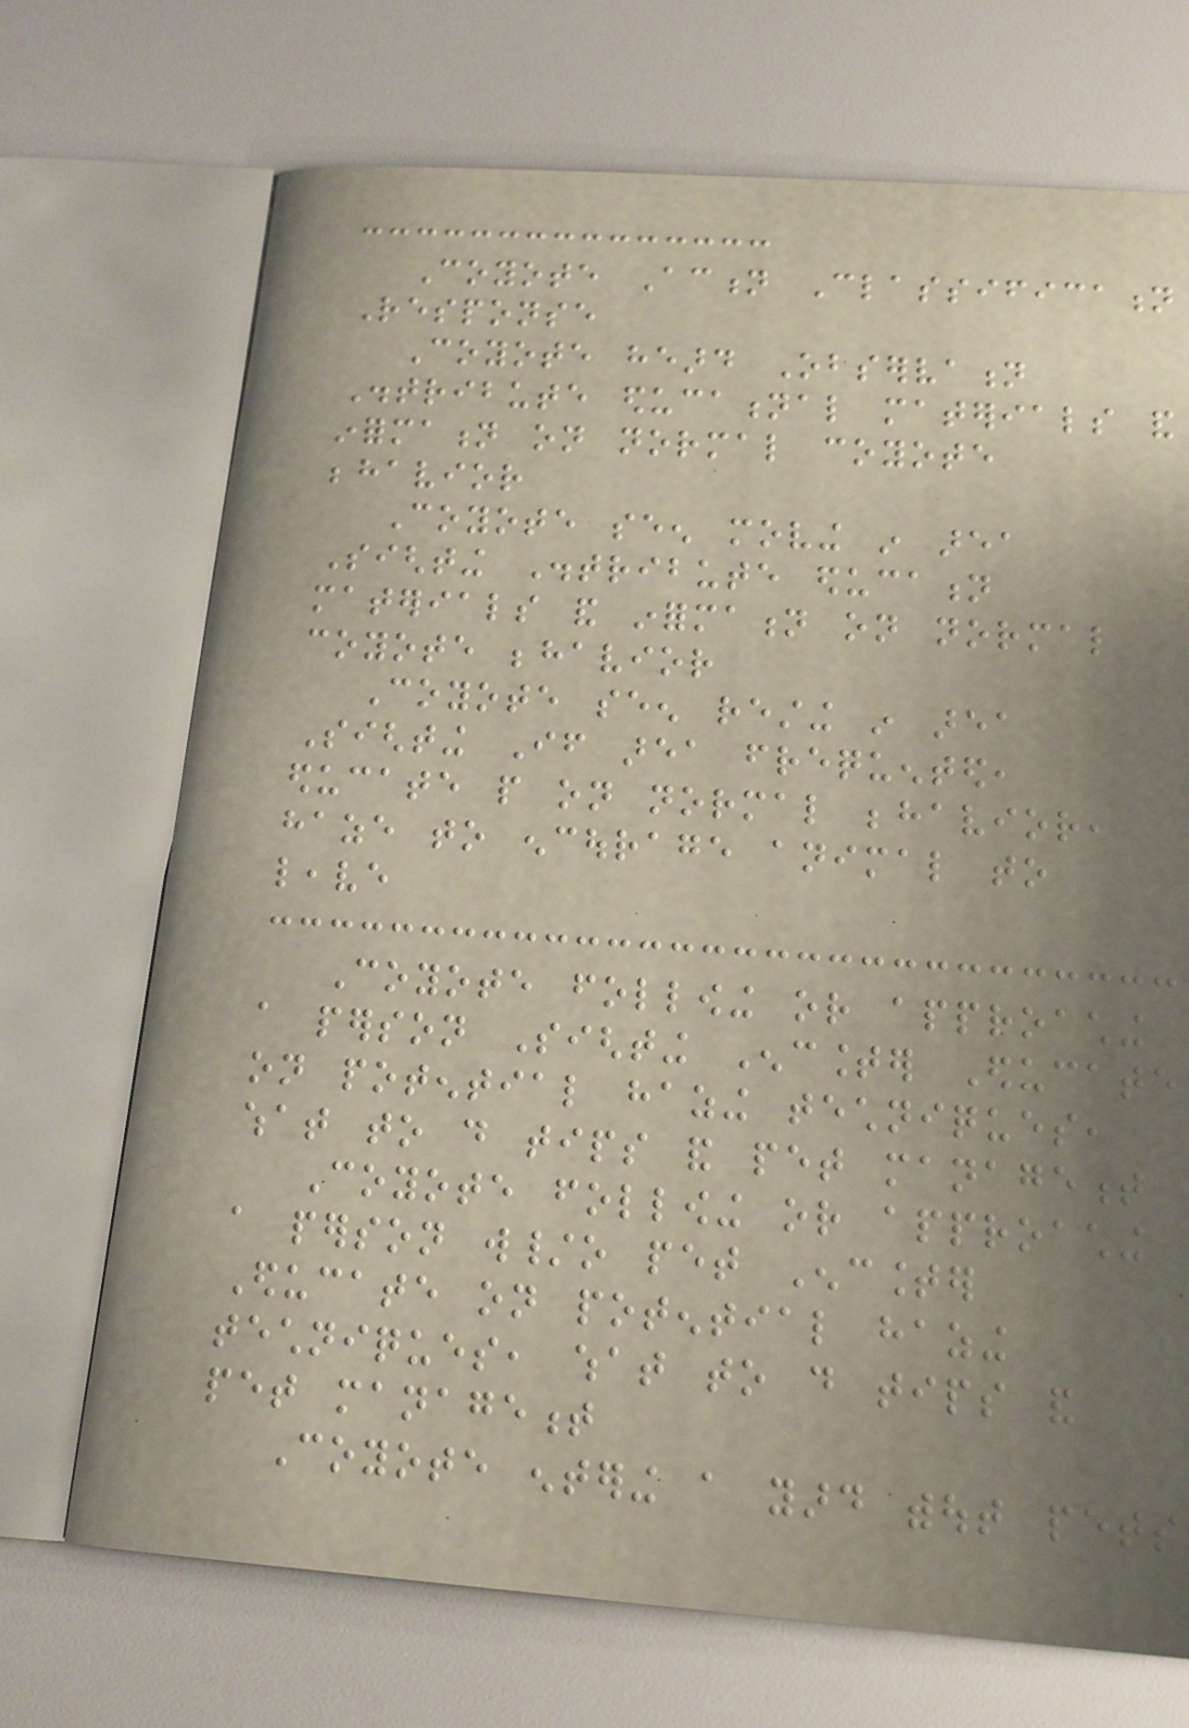Coyote Action Classification
Response
Coyote heard Observation
Distribute educational materials and
information on normal coyote
behavior
Coyote seen moving in area
Sighting Distribute education
materials and information on normal
coyote behavior
Coyote seen resting in area
Sighting If area frequented,
educate people on normal behavior,
haze to encourage animal to
leave
Coyote following or approaching
a person Sighting Encounter Educate
on potential hazing techniques,
what to do tips and pet management
Coyote following or approaching
a person w/o pet Encounter
Educate on potential hazing
techniques, what to do tips and
pet management
Coyote entering a yard without pets
